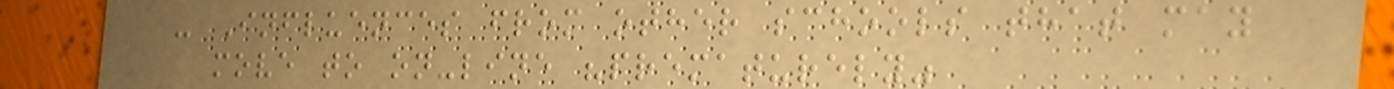- Influences from other schools that may
move to on-line "prematurely"
